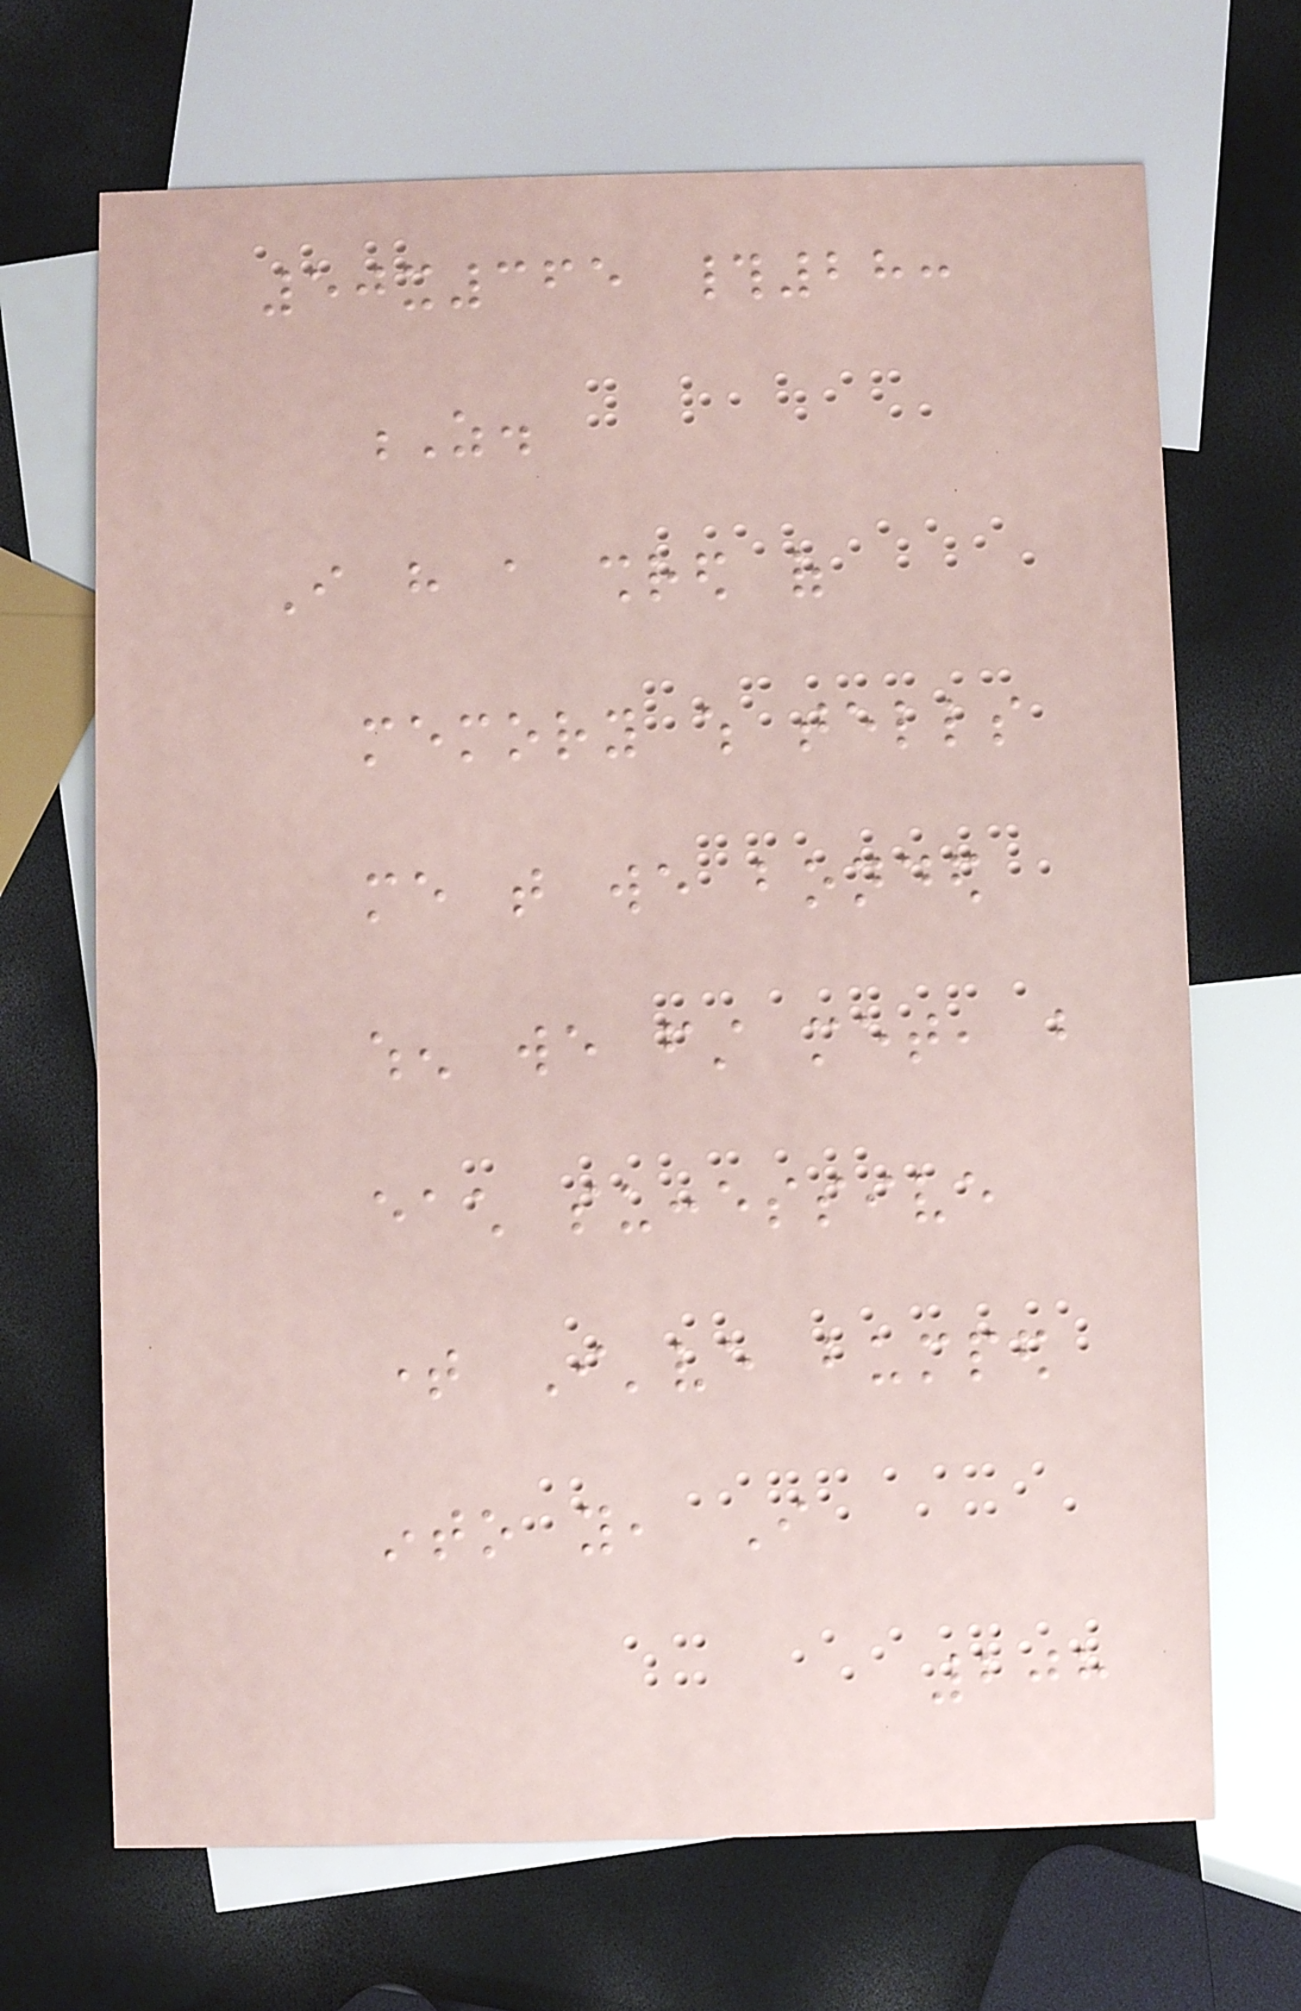50x365 #28:
Z.
I have a shred of
memory which tells
me that we bonded
when we first met, but
each successive
time I've bumped
into you, I
208
